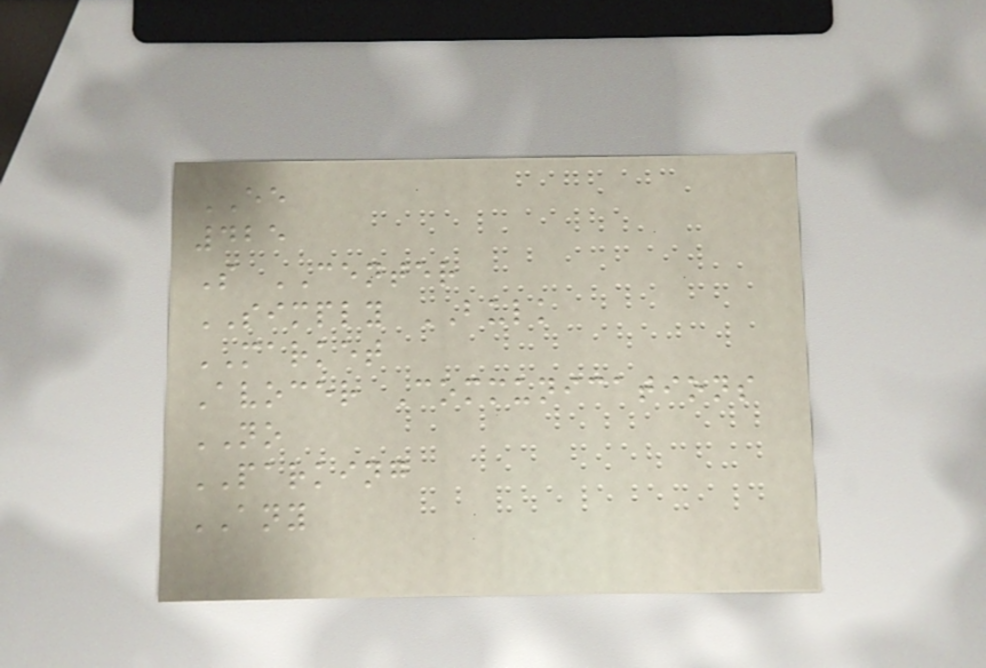EE
425
S CENTER
SIMPLY BULK
MARKET
Avocer Communications
NO
PARKING
ANY
